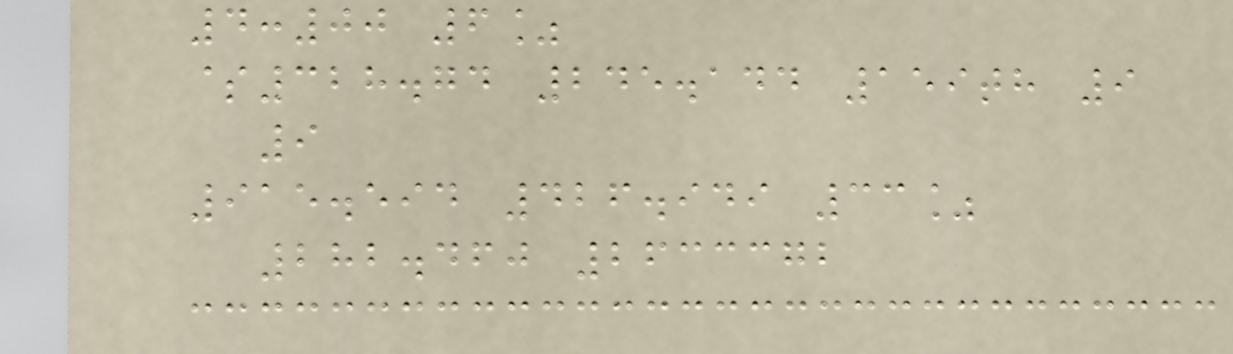4:00 6%
$328.74 245.144 159th 9
9
915.594 426.949 33%
282.460 2633372
